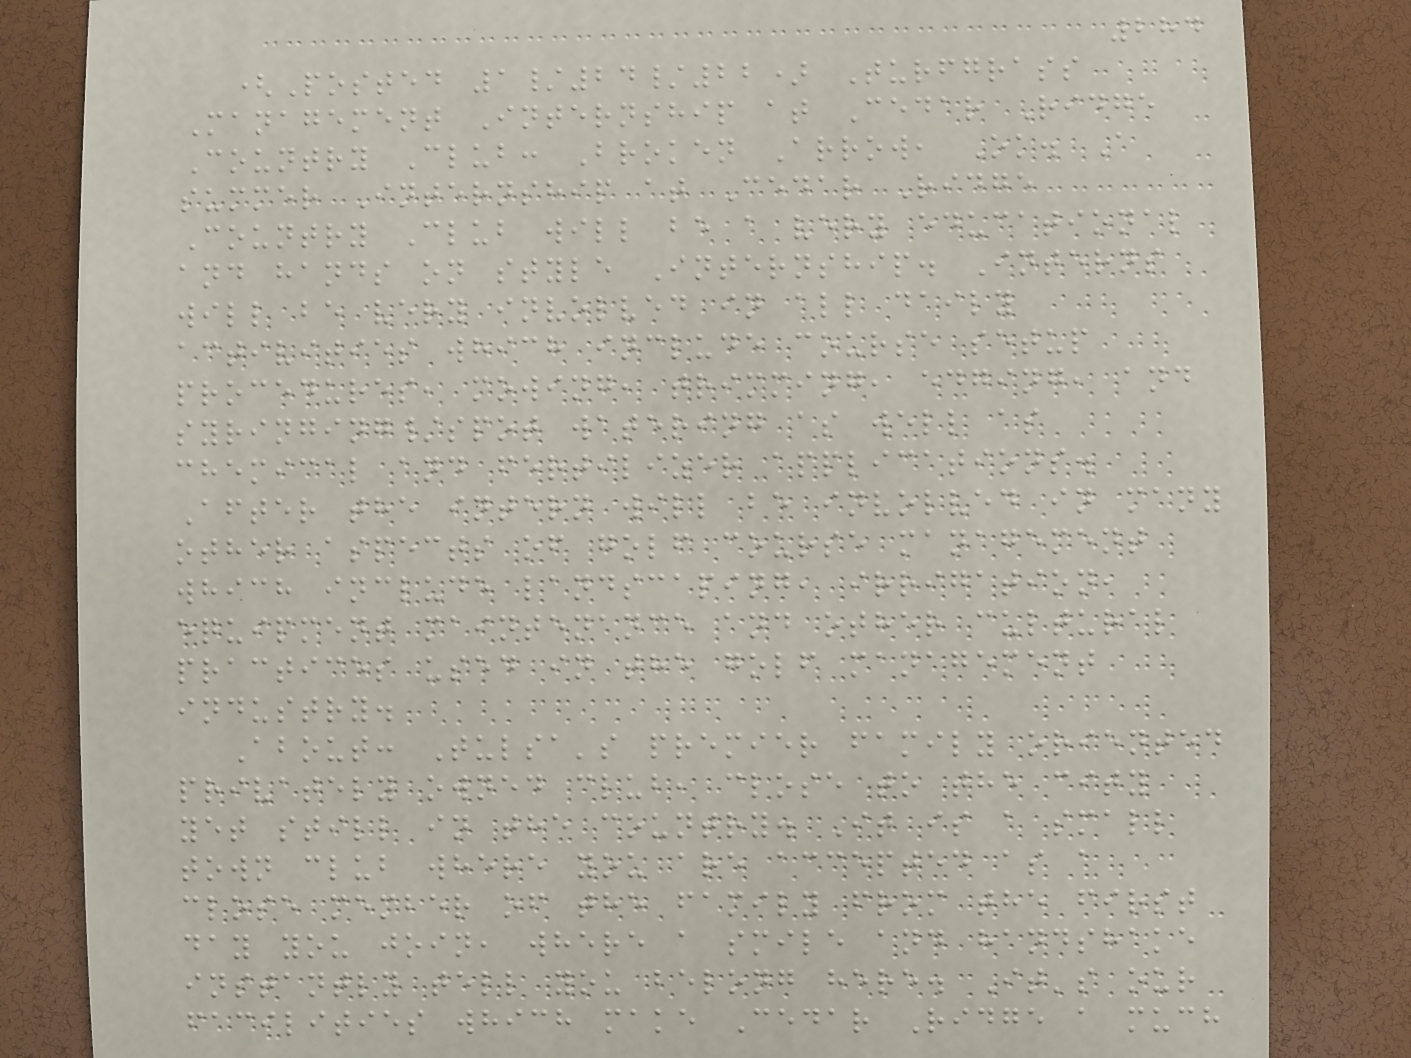284
(Posted 1/24/22) Turfgrass
Management Internship at Cedar Ridge
Country Club: Broken Arrow, Ok. A
summer Internship at Cedar Ridge
Country Club will be a very educational
and hands on style Internship. Interns
will be very involved in all daily
activities which include course setup
procedures, mowing, trimming, edging, and
syringing/spot watering as well as
chemical and fertilizer applications.
After the intern will be involved in many
other aspects of golf course management
which include landscaping, irrigation,
equipment maintenance and other cultural
practices used in the golf management
industry.
About: Tulsa's premier family oriented
privately owned club, close to the city
yet still in the country. It is a small
town club where you are accepted as a
close member of the family from the first
day you join, where a smile and handshake
instantly tell you belong here. It's our
facilities which make Cedar Ridge a much
